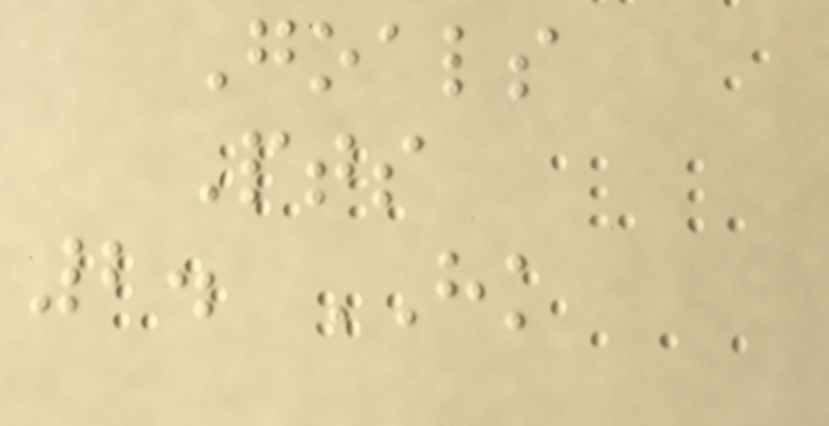Goals
Pts
2. HK
